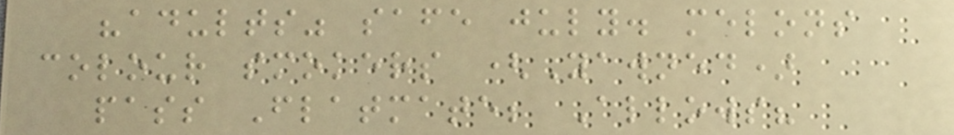"adults" safe july. melons
colour smokers (Yawned)
pass Flatmate; Allows?
